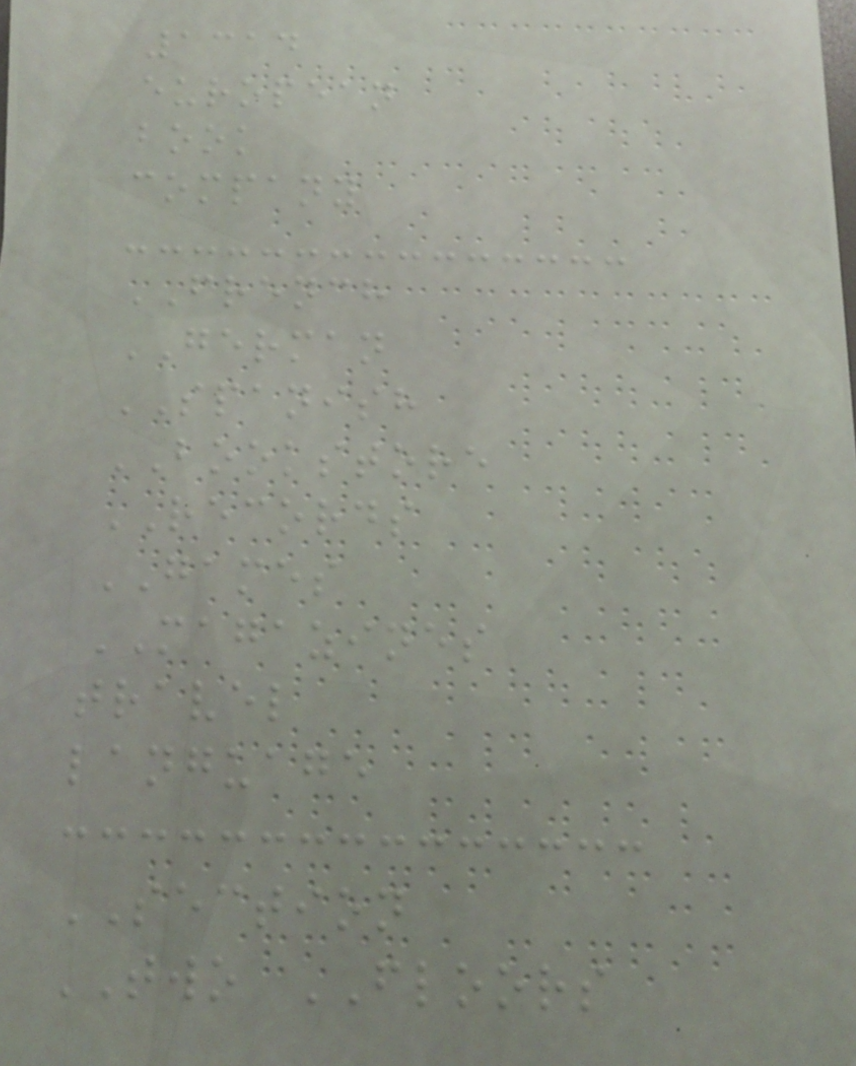1314
european
book
company
FRENCH
GERMAN
SPANISH
BOOKSTORE
RECORDS
GAMES
MAGAZINES
travel
language
SECTION
TWO FLOORS
